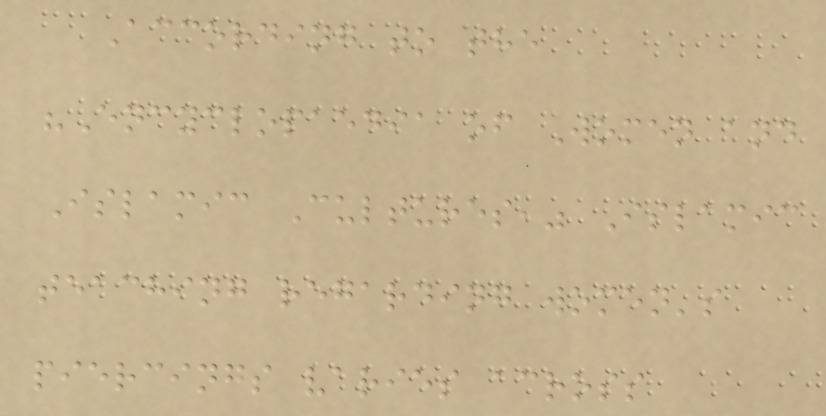According to the
"Encyclopaedia of Women and
Islamic Cultures," Islamic
teaching regarding women's
piercings varies across
